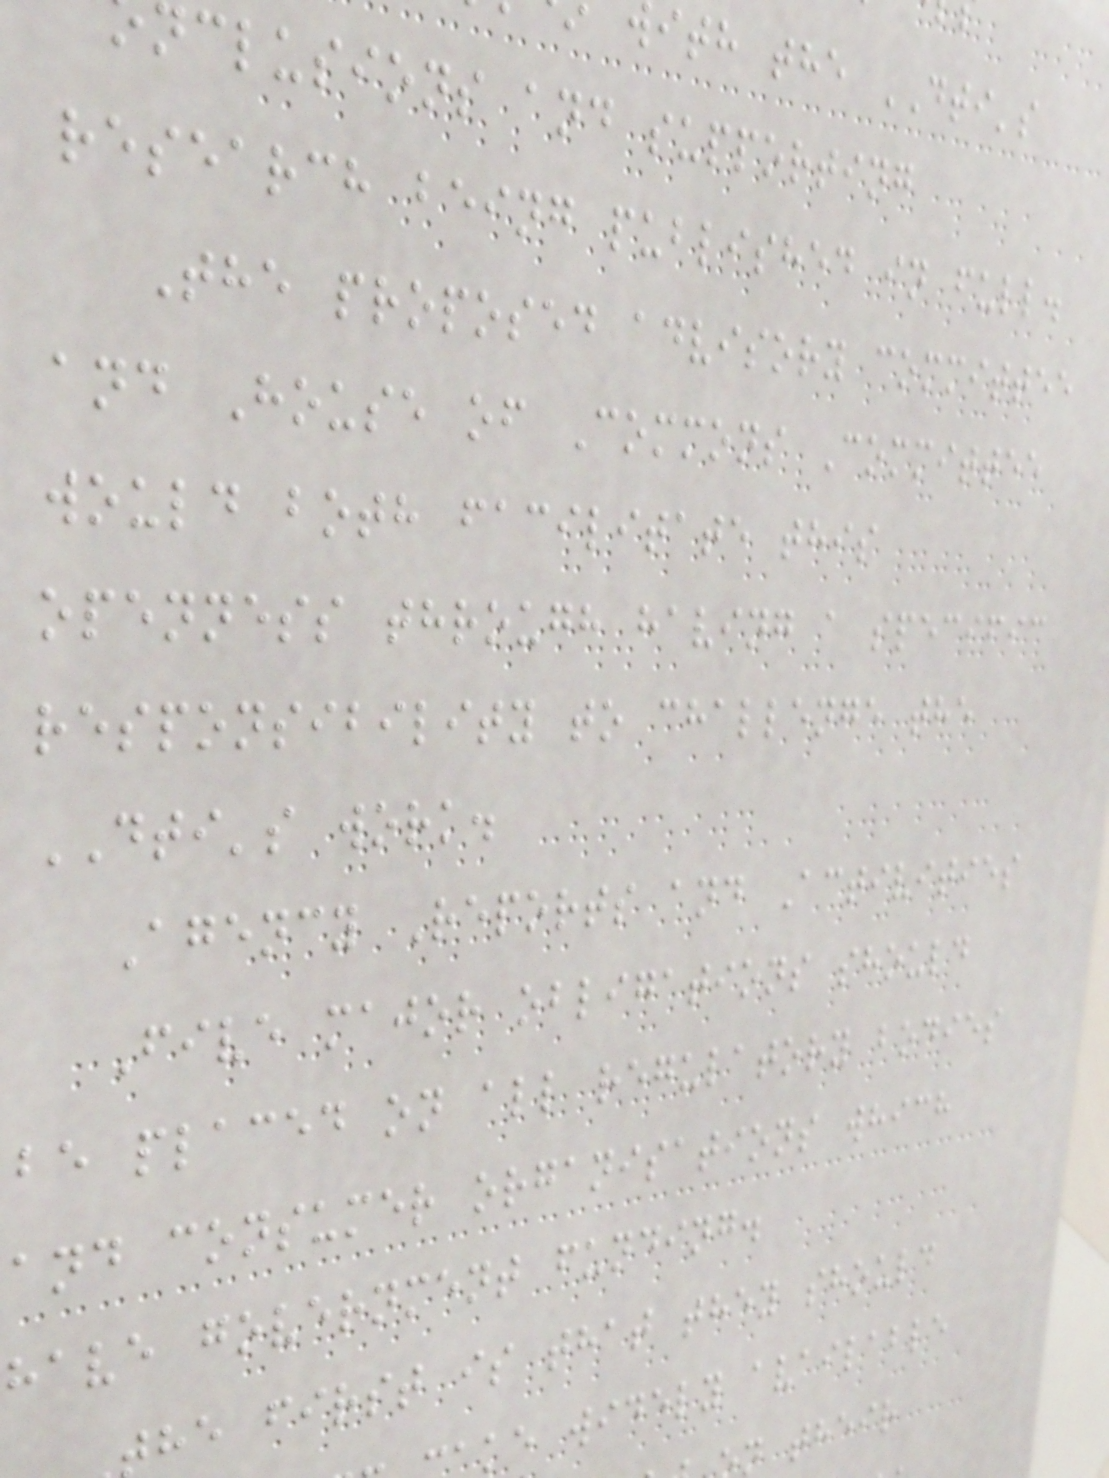ith the DTI's
nclusions and supporting
research being published in full.
The proposed advisory committee
and House of Commons Committee
would both facilitate this
openness through having a specific
responsibility to challenge the
DTI's work.
Agency Reports and Activities
Five major obligations should
be placed on all regulatory bodies
and consumer organisations which
have government funding.
he first is that they should
ke widely available
